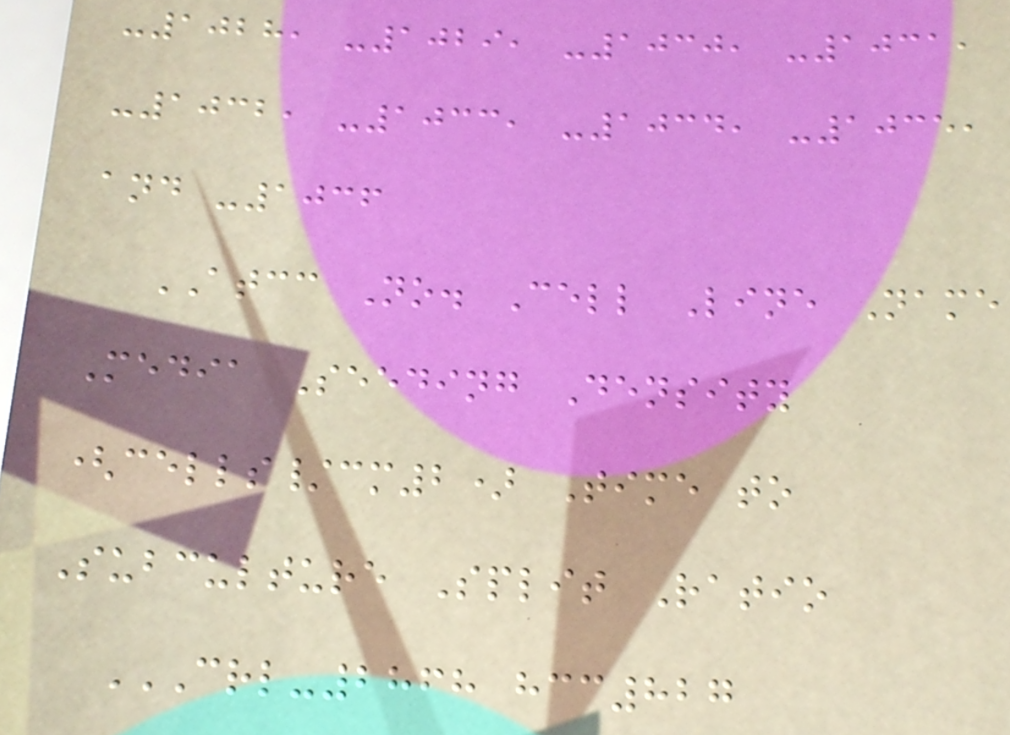-1028, -1029, -1030, -1031,
-1032, -1033, -1034, -1035,
and -1036
ATCC No. Cell Line Name
Media Seeding Density
(cells/cm2) Time to
Subculture Split Ratio
CRL-2868 HCC827
